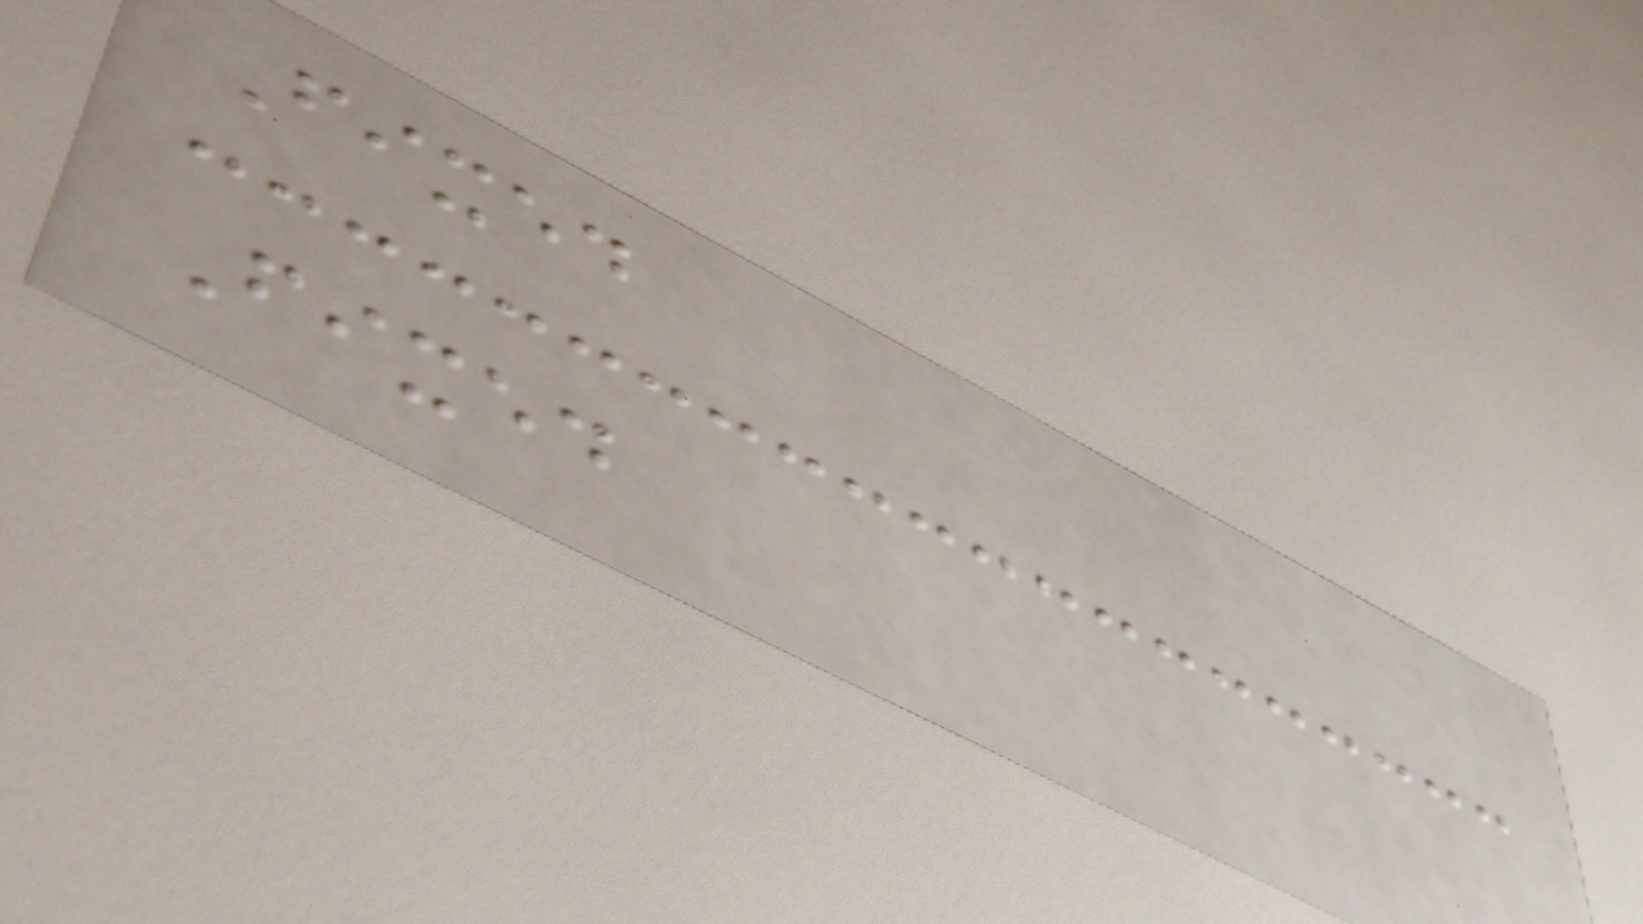Fixed
Fixed
